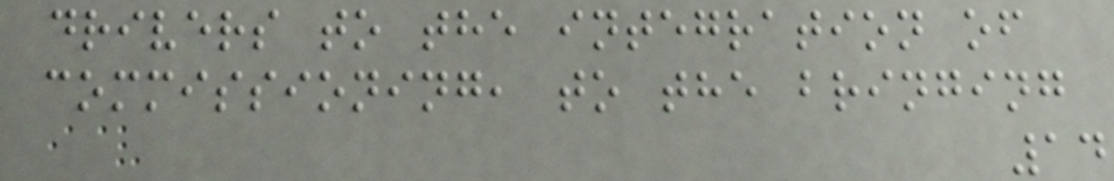drivers to the integration of
commissioning, to the bringing
14
